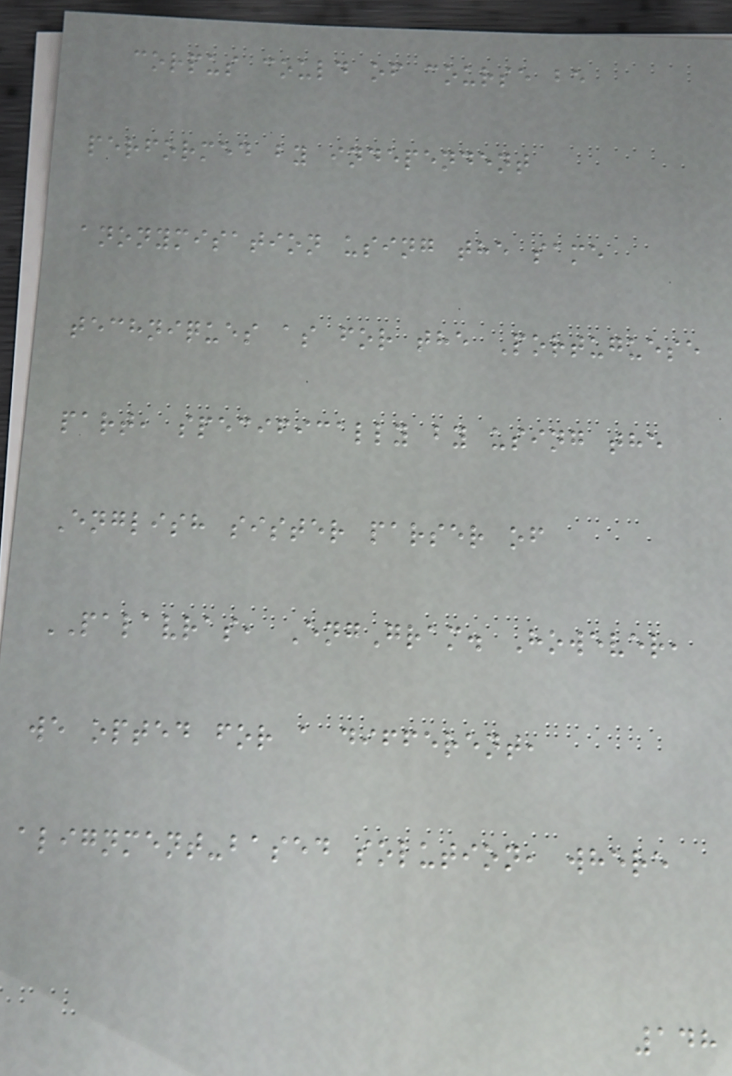corpus could of course be
performed by independent
anonymisation using the same
techniques as for the Portuguese
part, specifically by using the
English sister parser of
PALAVRAS, EngGram. However,
we opted for a different,
alignment-based solution, where
148
